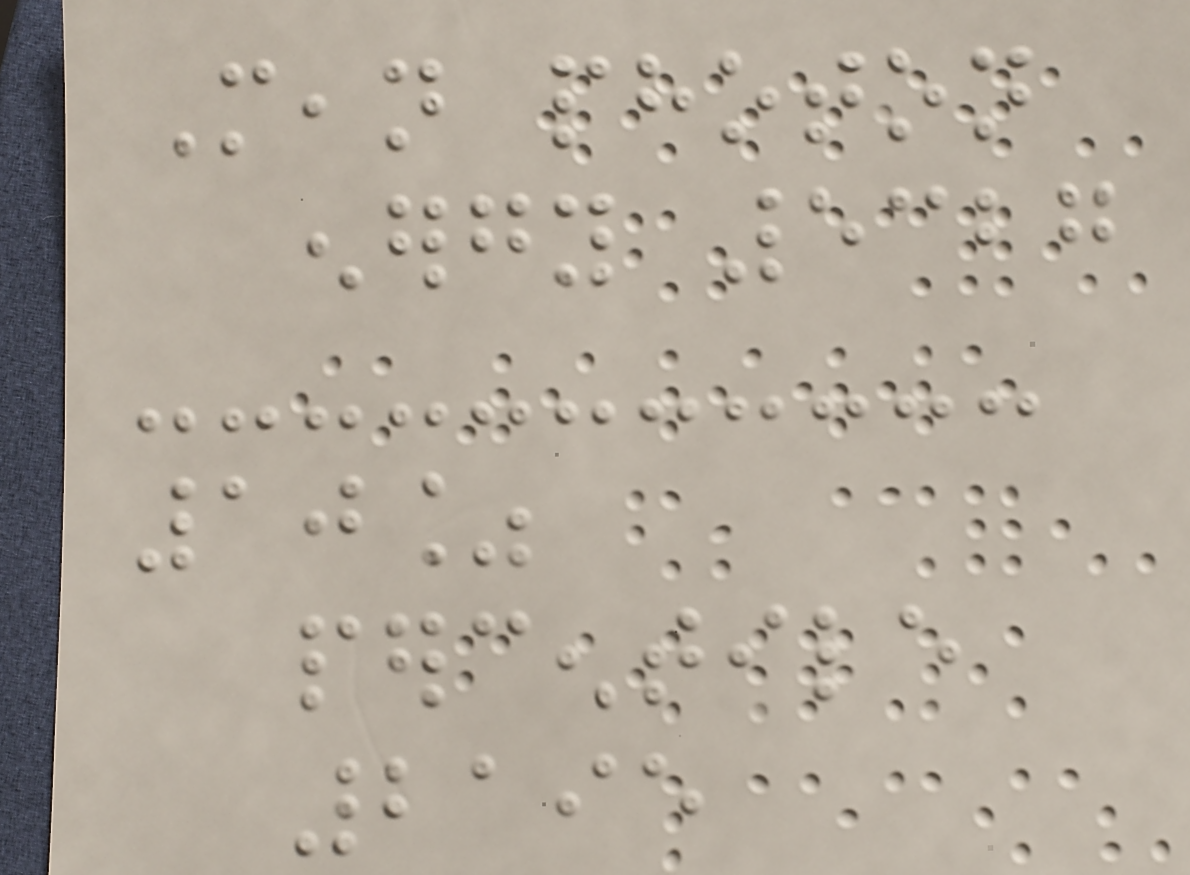Mean photon
energy 5327
10%
percentile
2195
